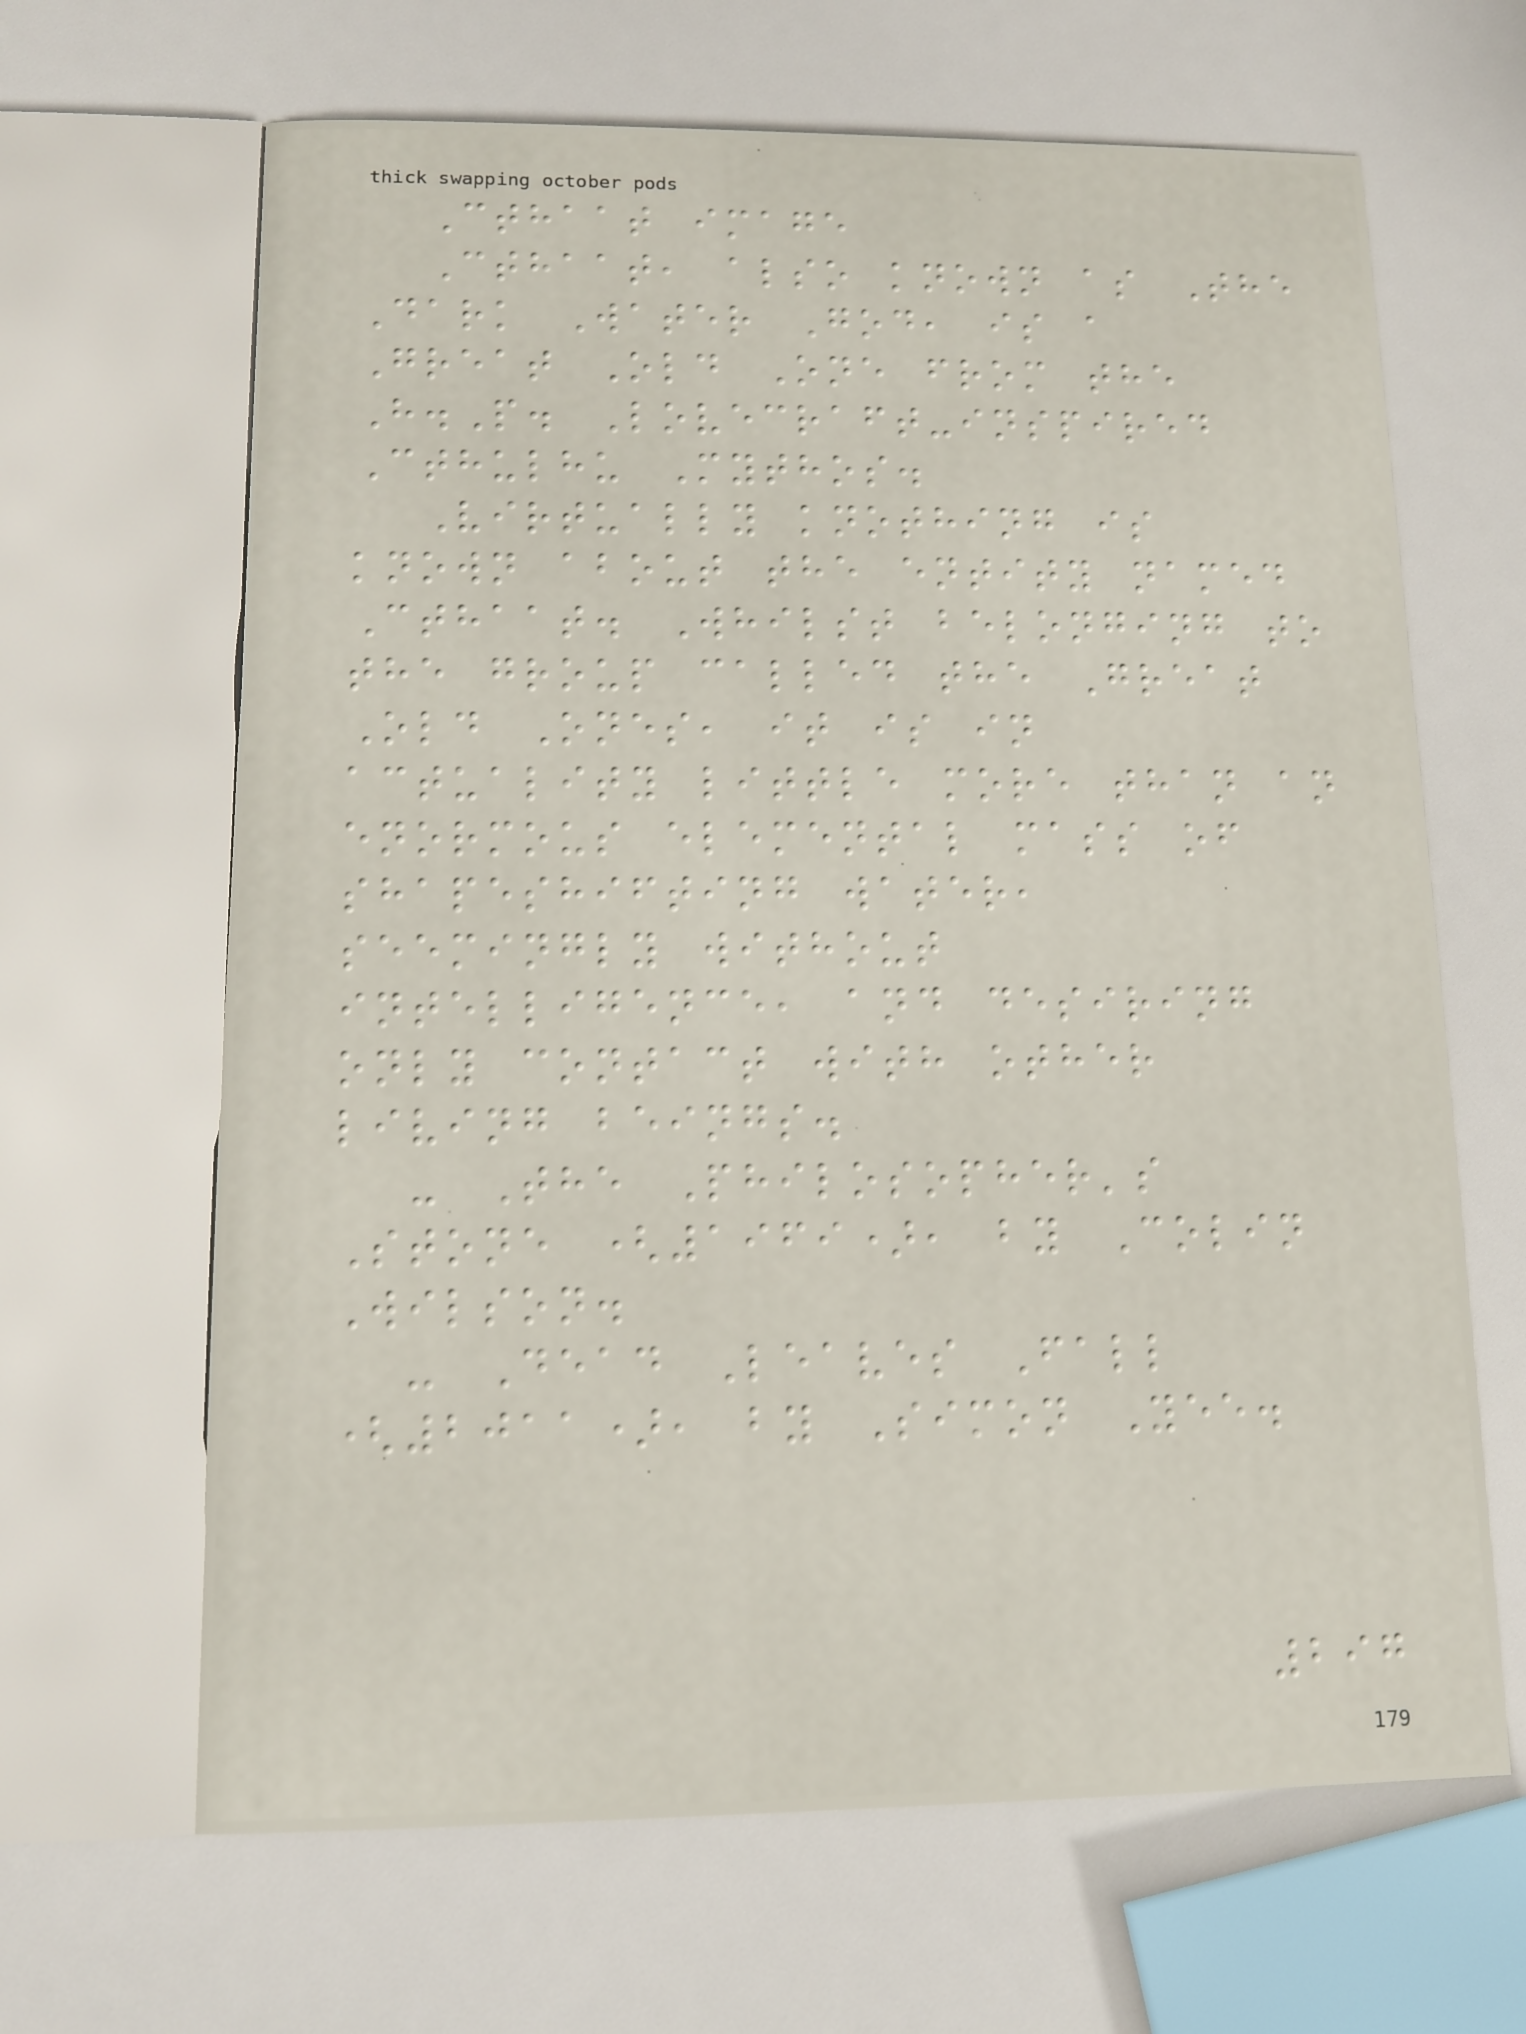Cthaat image
Cthaat, also known as The
Dark Water God, is a
Great Old One from the
H.P. Lovecraft-inspired
Cthulhu Mythos.
Virtually knothing is
known about the entity named
Cthaat. Whilst belonging to
the group called the Great
Old Ones, it is in
actuality little more than an
enormous elemental mass of
shapeshifting water,
seemingly without
intelligence, and desiring
only contact with other
living beings.
- The Philosopher's
Stone (1969), by Colin
Wilson.
- Dead Leaves Fall
(2011), by Simon Yee.
297
